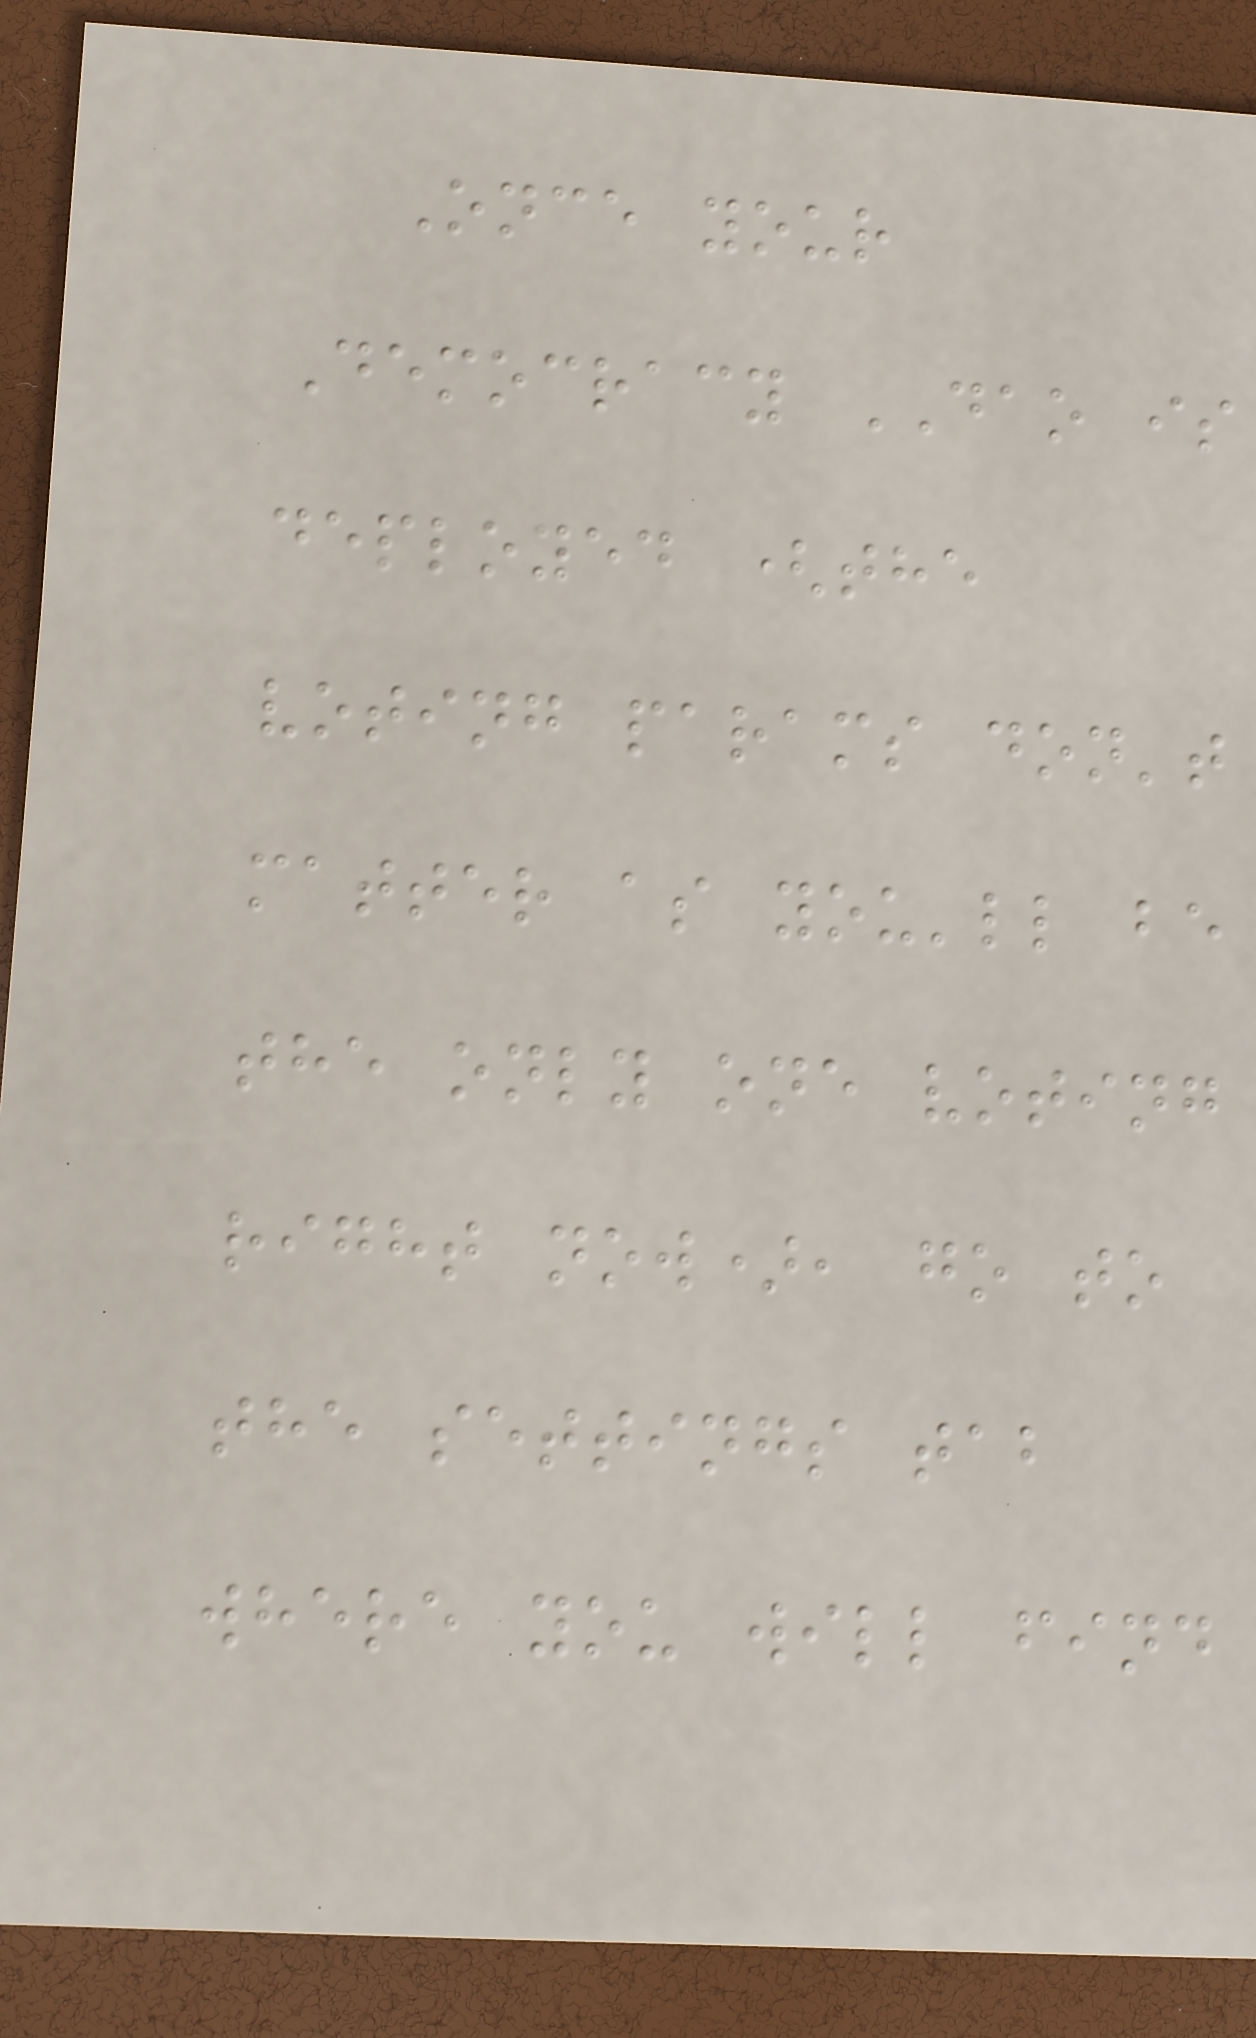Once your
Democracy DAO is
deployed (the
voting params don't
matter as you'll be
the only one voting
right now), go to
the settings tab
where you will find
